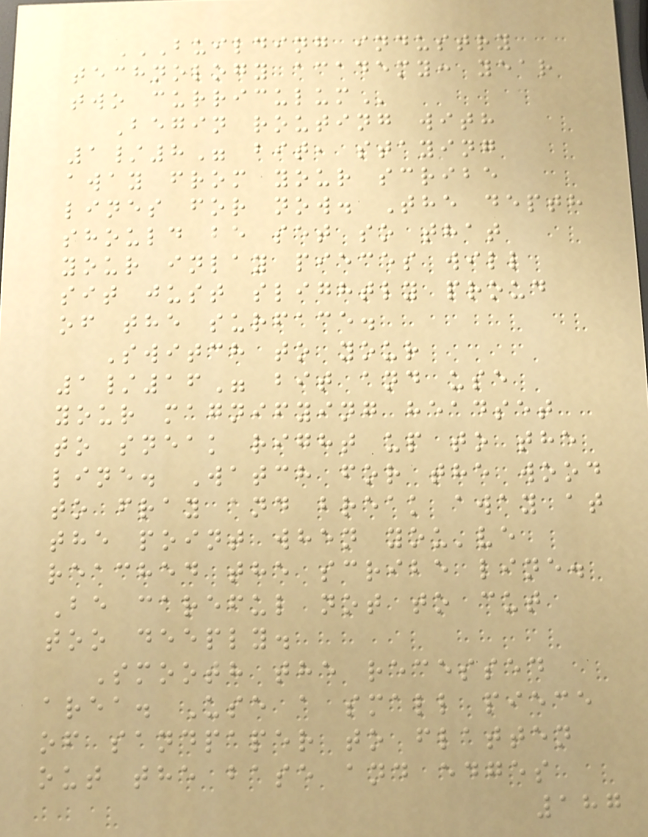BUILDING INDUSTRY
TECHNOLOGY ACADEMY: YEAR
TWO CURRICULUM
Begin routing with
1/8" bit, staying
away from your scribe
lines for now. The depth
should be set so that
your inlay pieces will
sit just slightly proud
of the surface.
Switch to your
1/16" bit and use
your magnifying headset
to sneak right up to the
line. Watch for the wood
to fray and break away at
the point when you've
reached the scribe line.
Be careful not to cut
too deeply.
Smooth the recessed
area. Use a small piece
of sandpaper to flatten
out the base and edges
187
